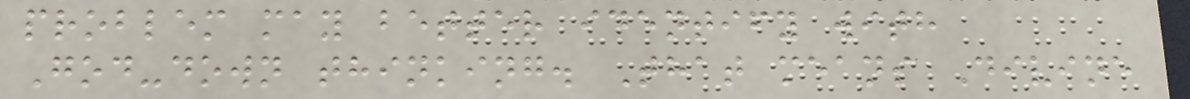problem may better identify with
God-down thinking. That means Divine
